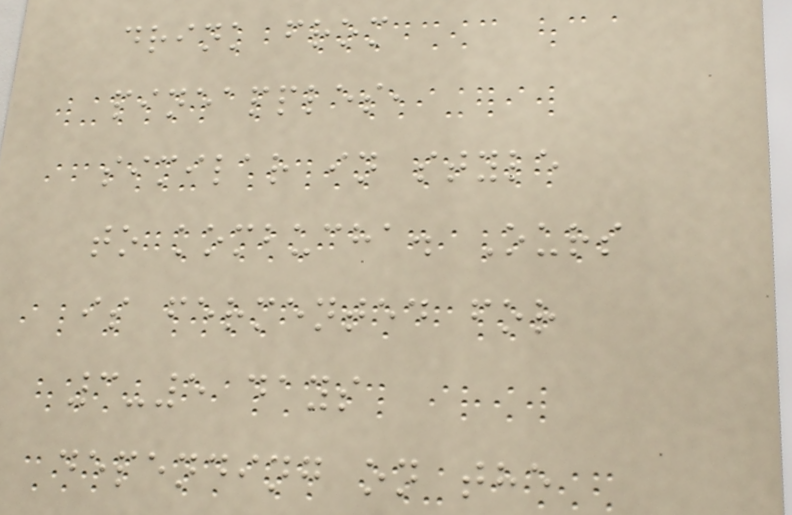drink from
pineapples,
similar in style
to kombucha. Ours
is fermented for
3-5 days
depending on the
